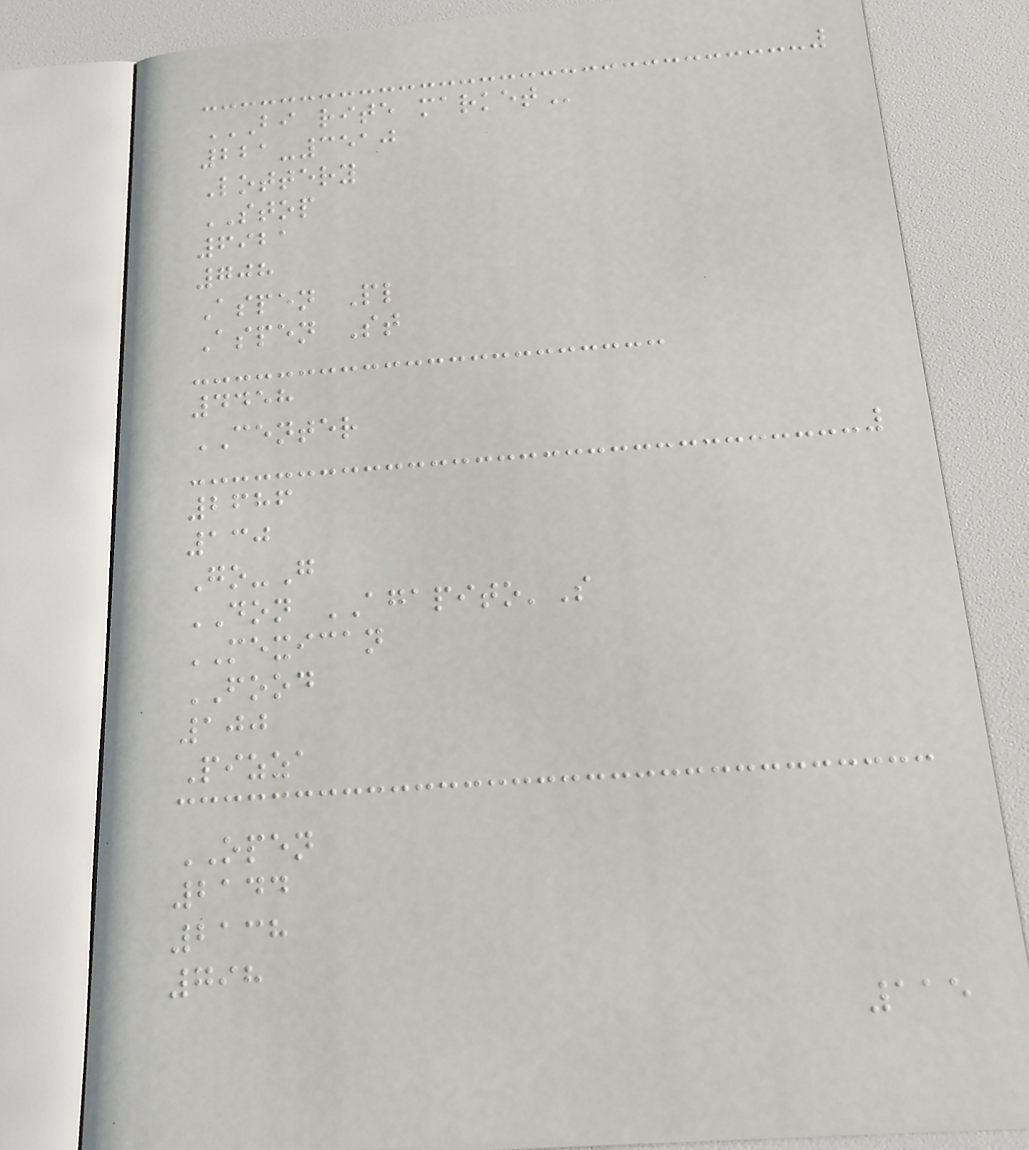BI RITE MARKET
221-3510
Lottery
STOP
6921
708
Aspen Pl
Aspen St
4458
CENTER
2686
130
Go-G
DON AGAPITO'S
MEXICAN
FOOD
100
Pizza
OPEN
2144
2138
798
115
